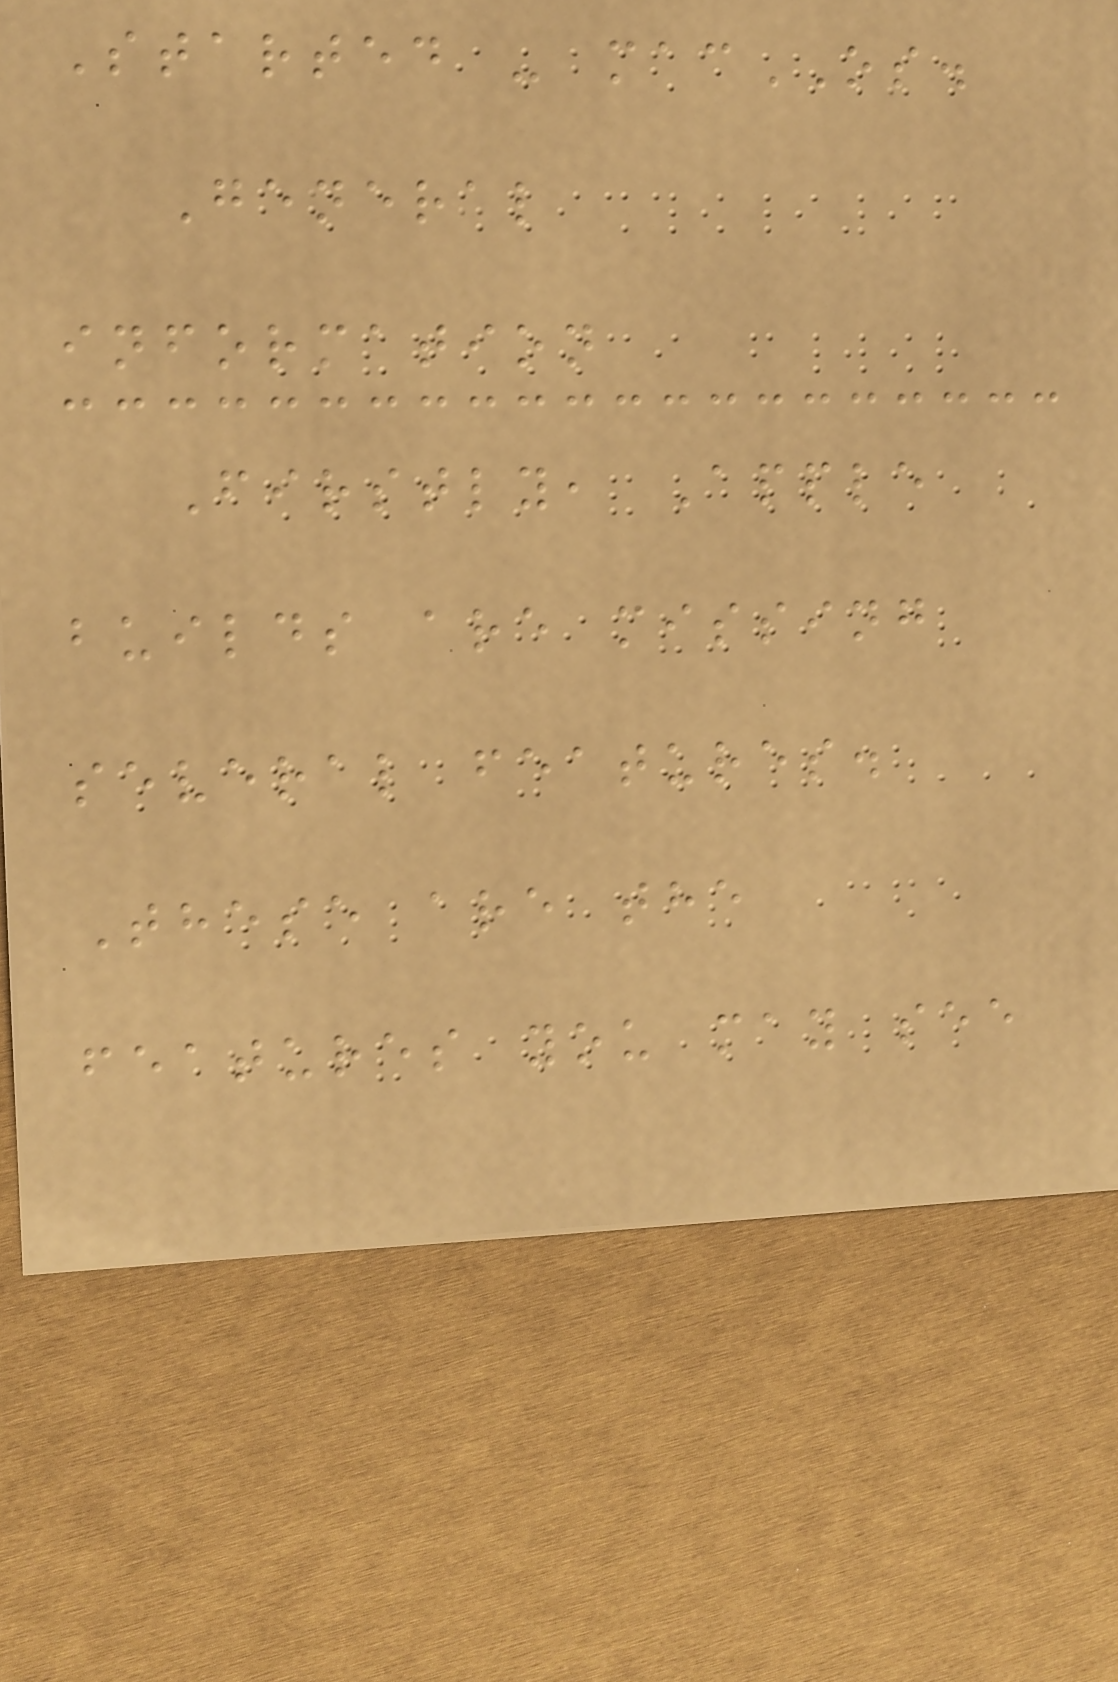Started - macOS.
General
information
Firstly, Apple
builds are missing
several features.
These are the
features you may see
